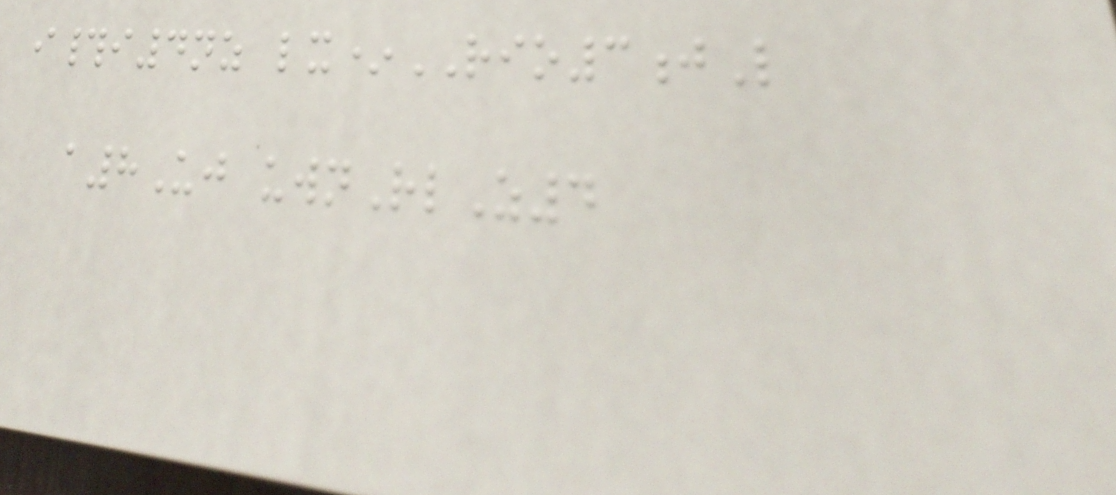i#i4nz lx*RIO3jL
a8Uj uwnRlZ4
